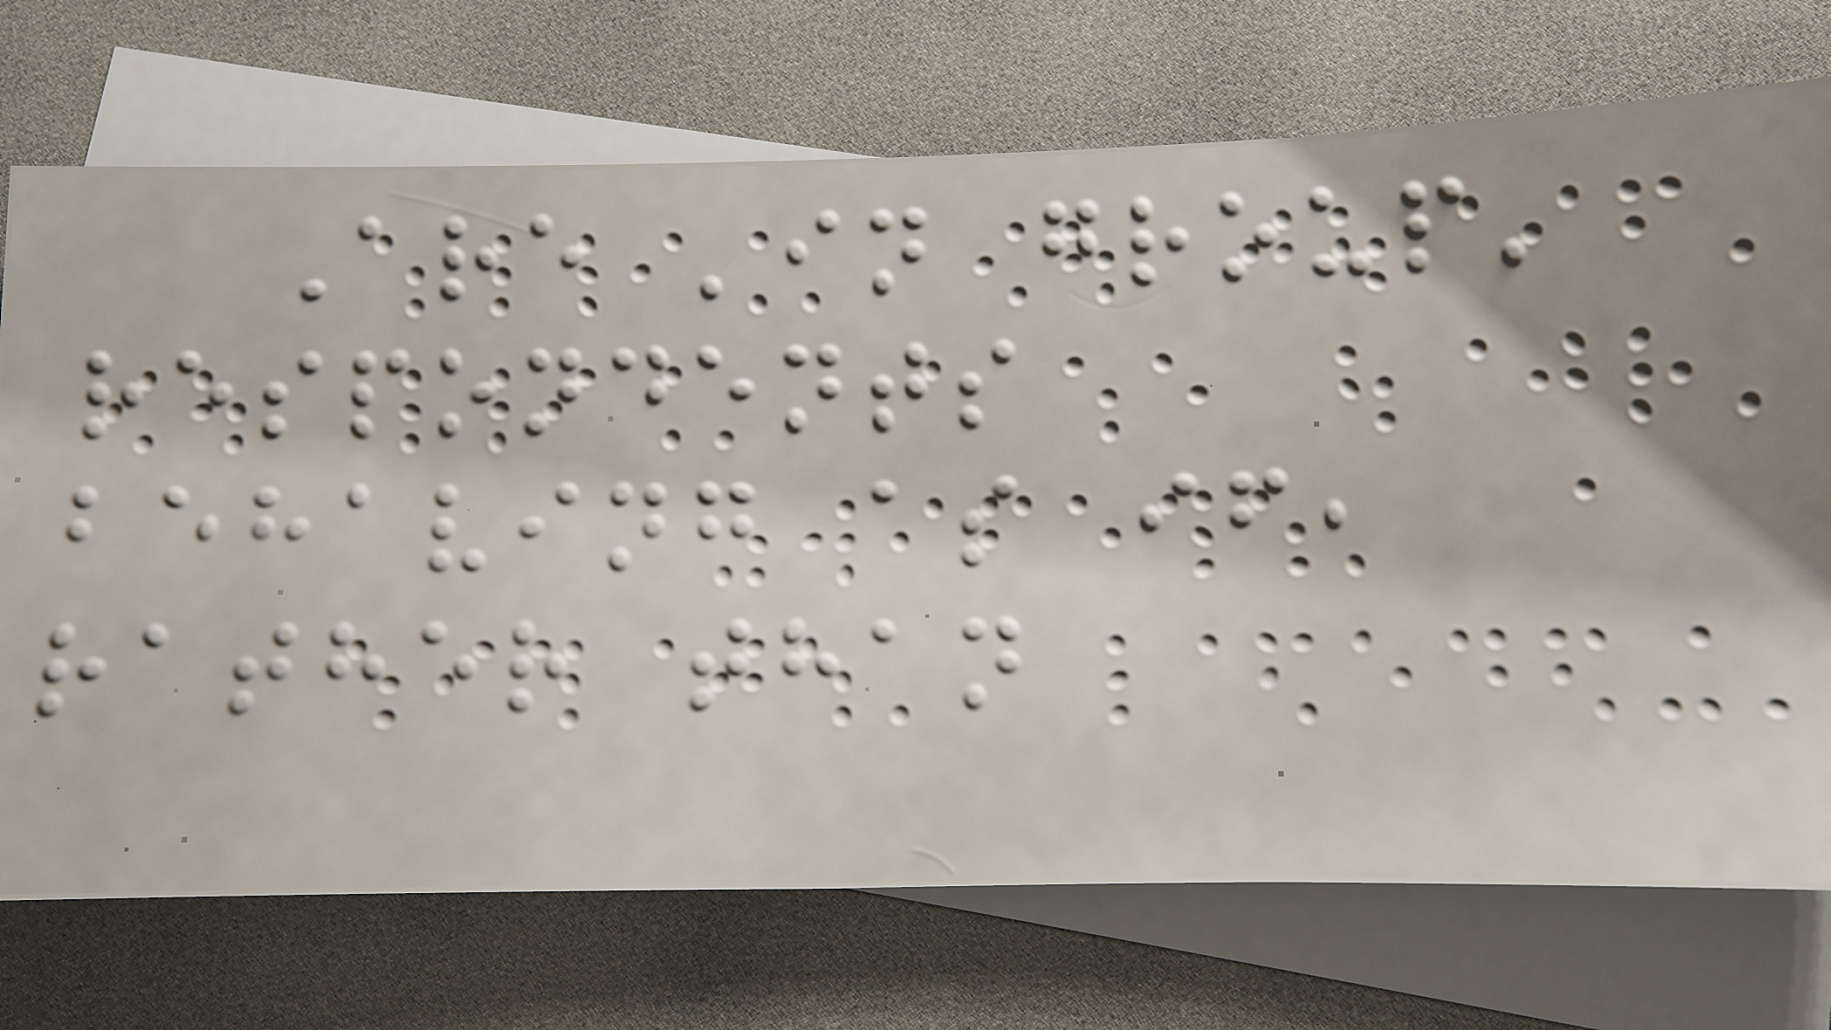Are 'in group'
respondents
behaving as if,
rather than
